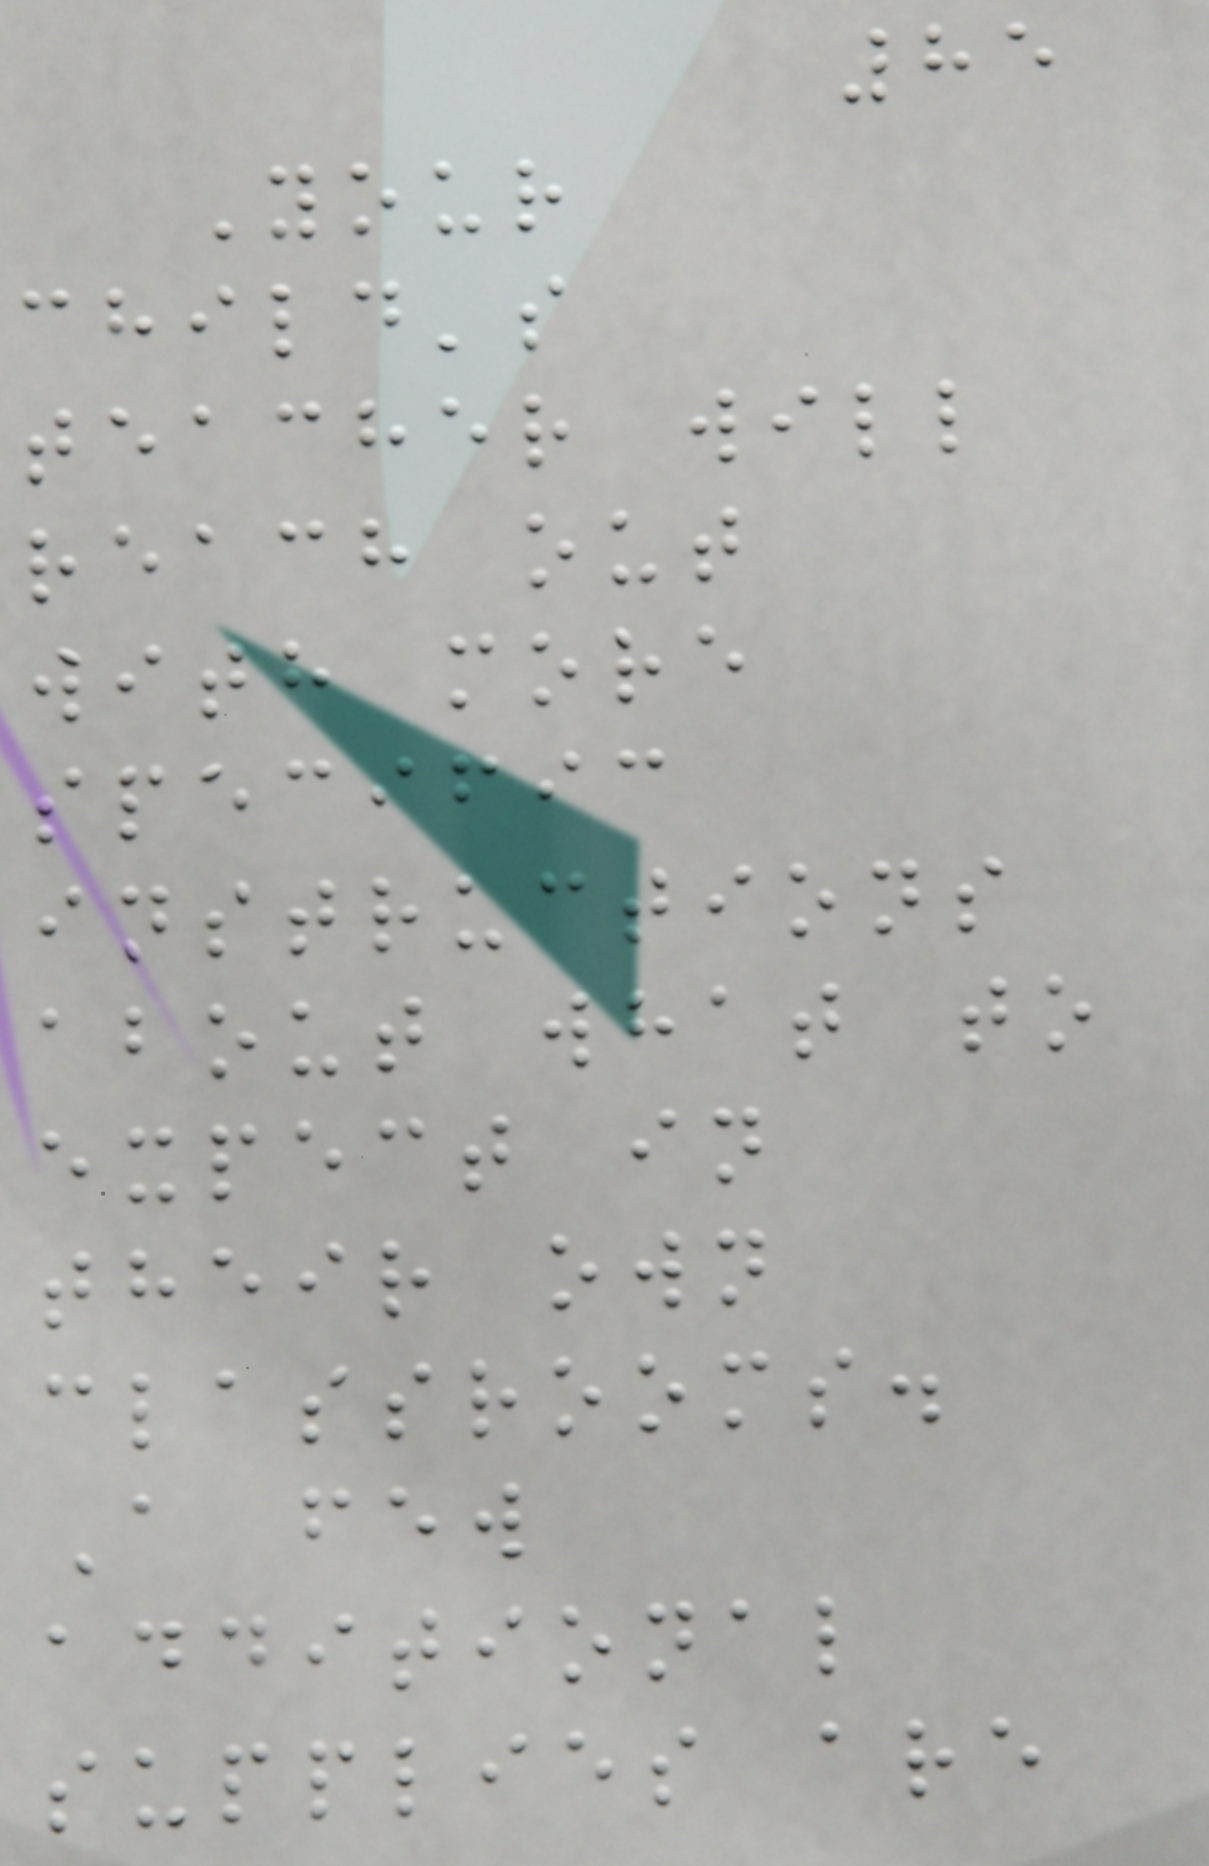85
Your
child's
teacher will
reach out
with more
specific
instructions
about what to
expect in
their own
classrooms.
A few
additional
supplies are
